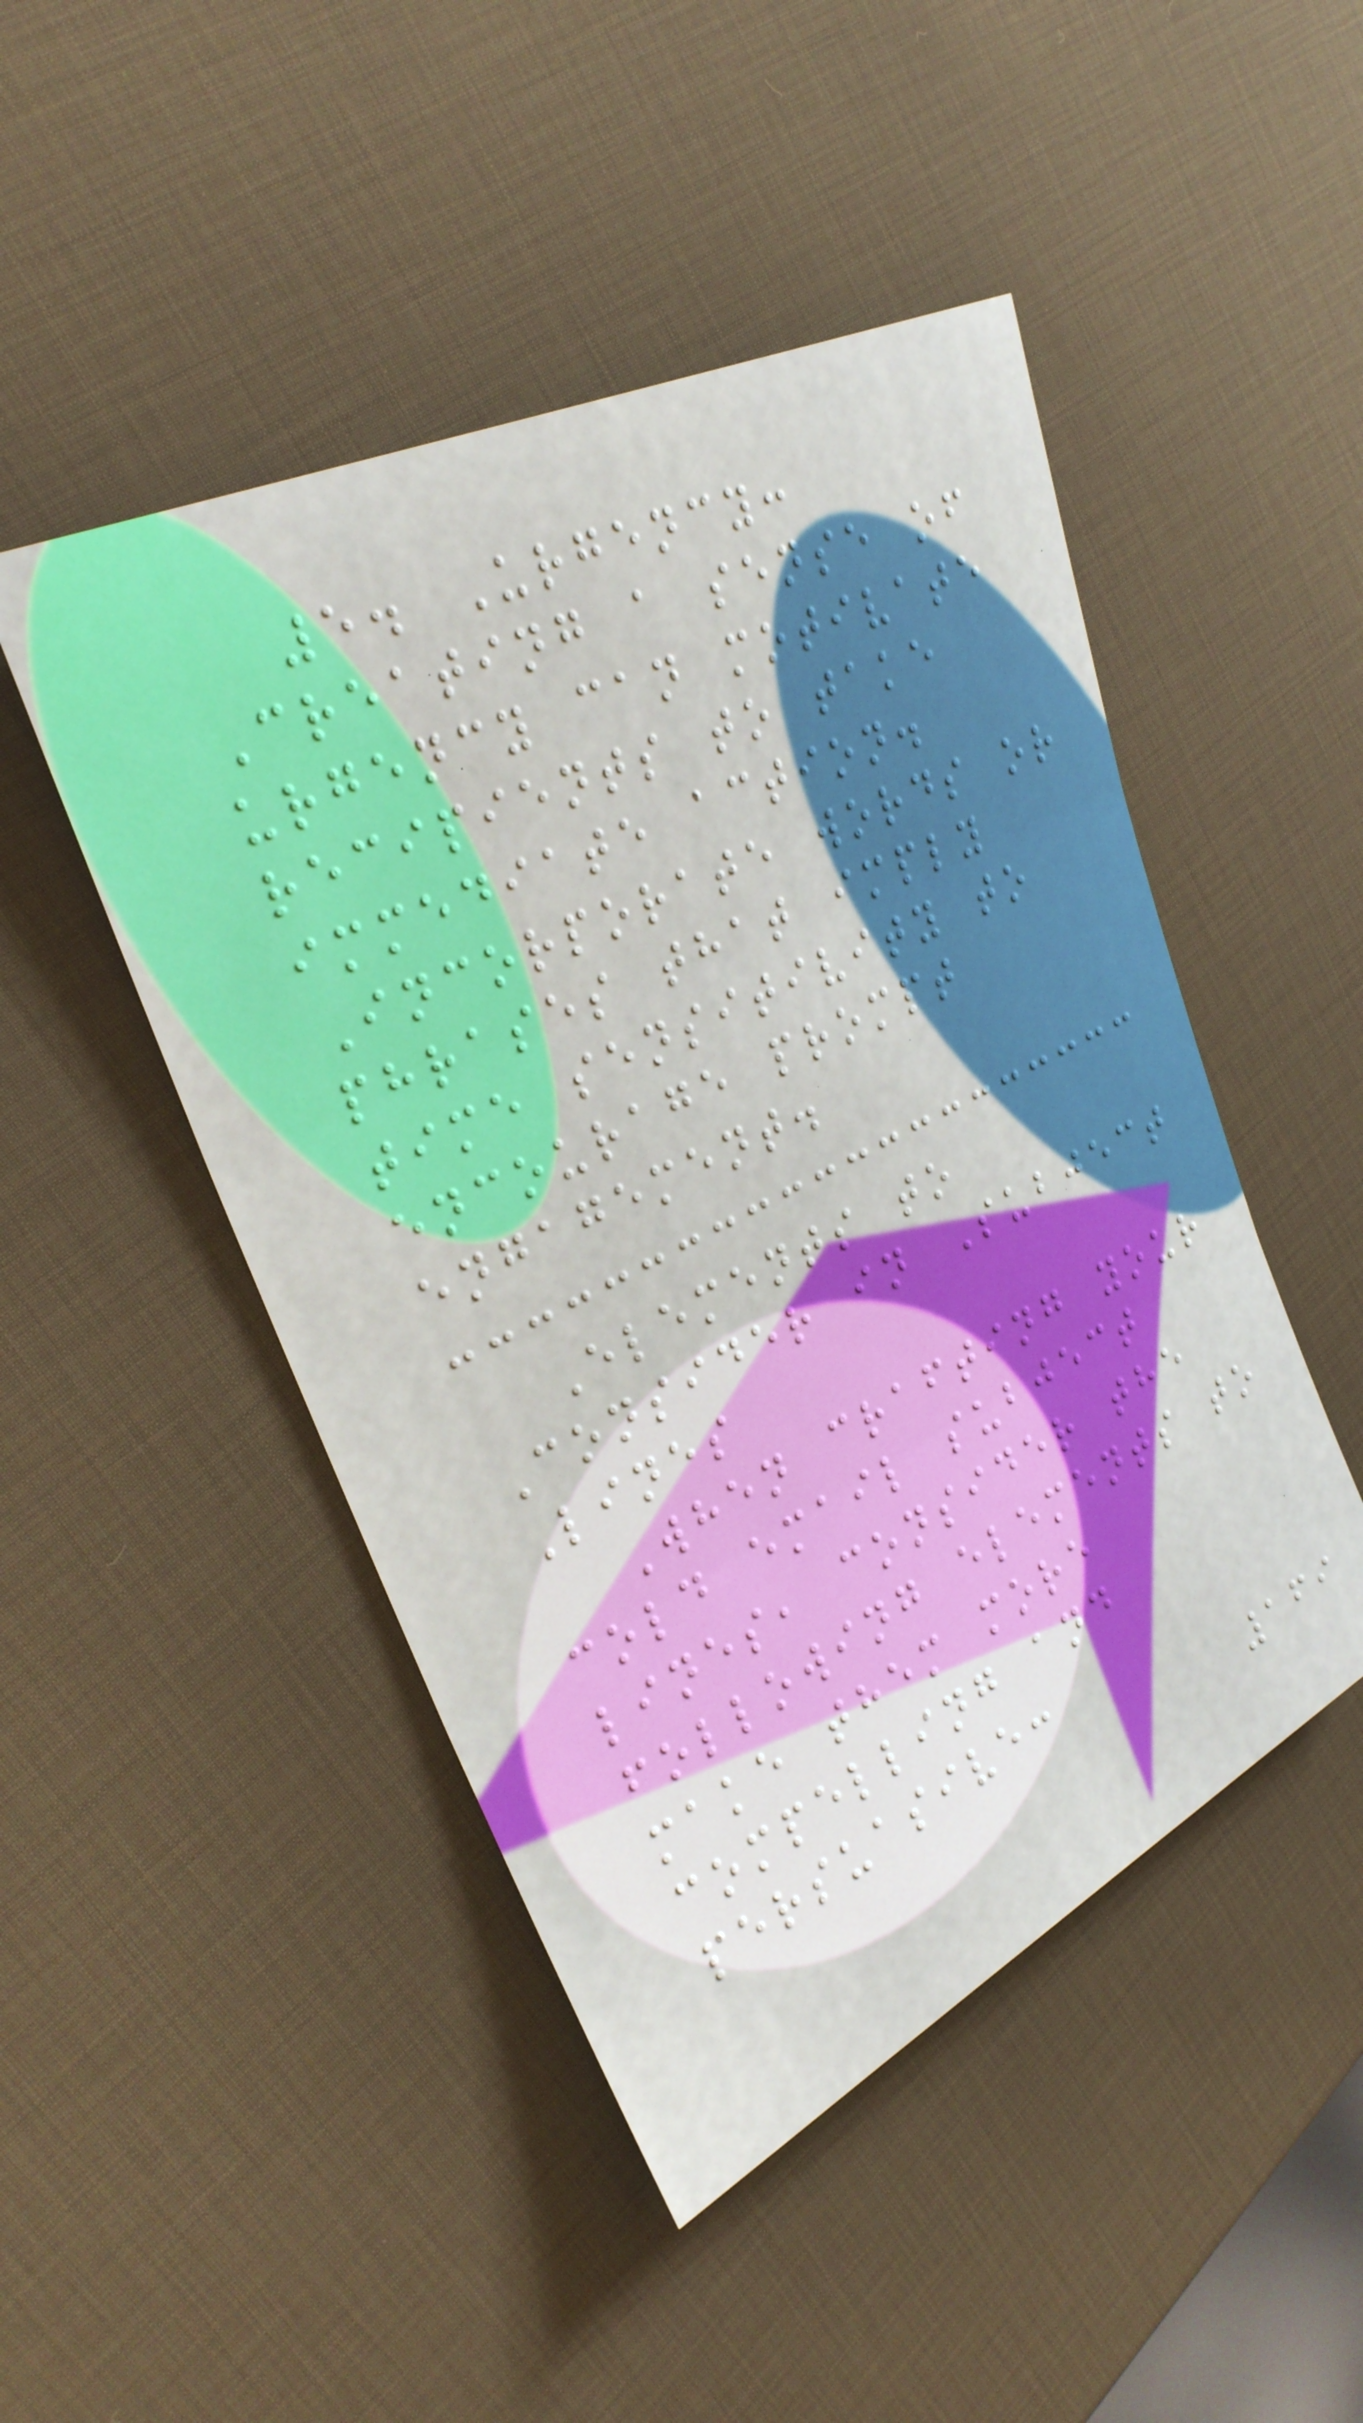5. Urgency:
Creating a sense of
urgency can motivate
recipients to take
immediate action.
Incorporate words or
phrases that imply
time sensitivity to
encourage prompt
engagement.
Elements to
Consider in Subject
Lines
When crafting your
cold email subject
lines, consider the
following elements to
make them more
compelling and
persuasive:
169
